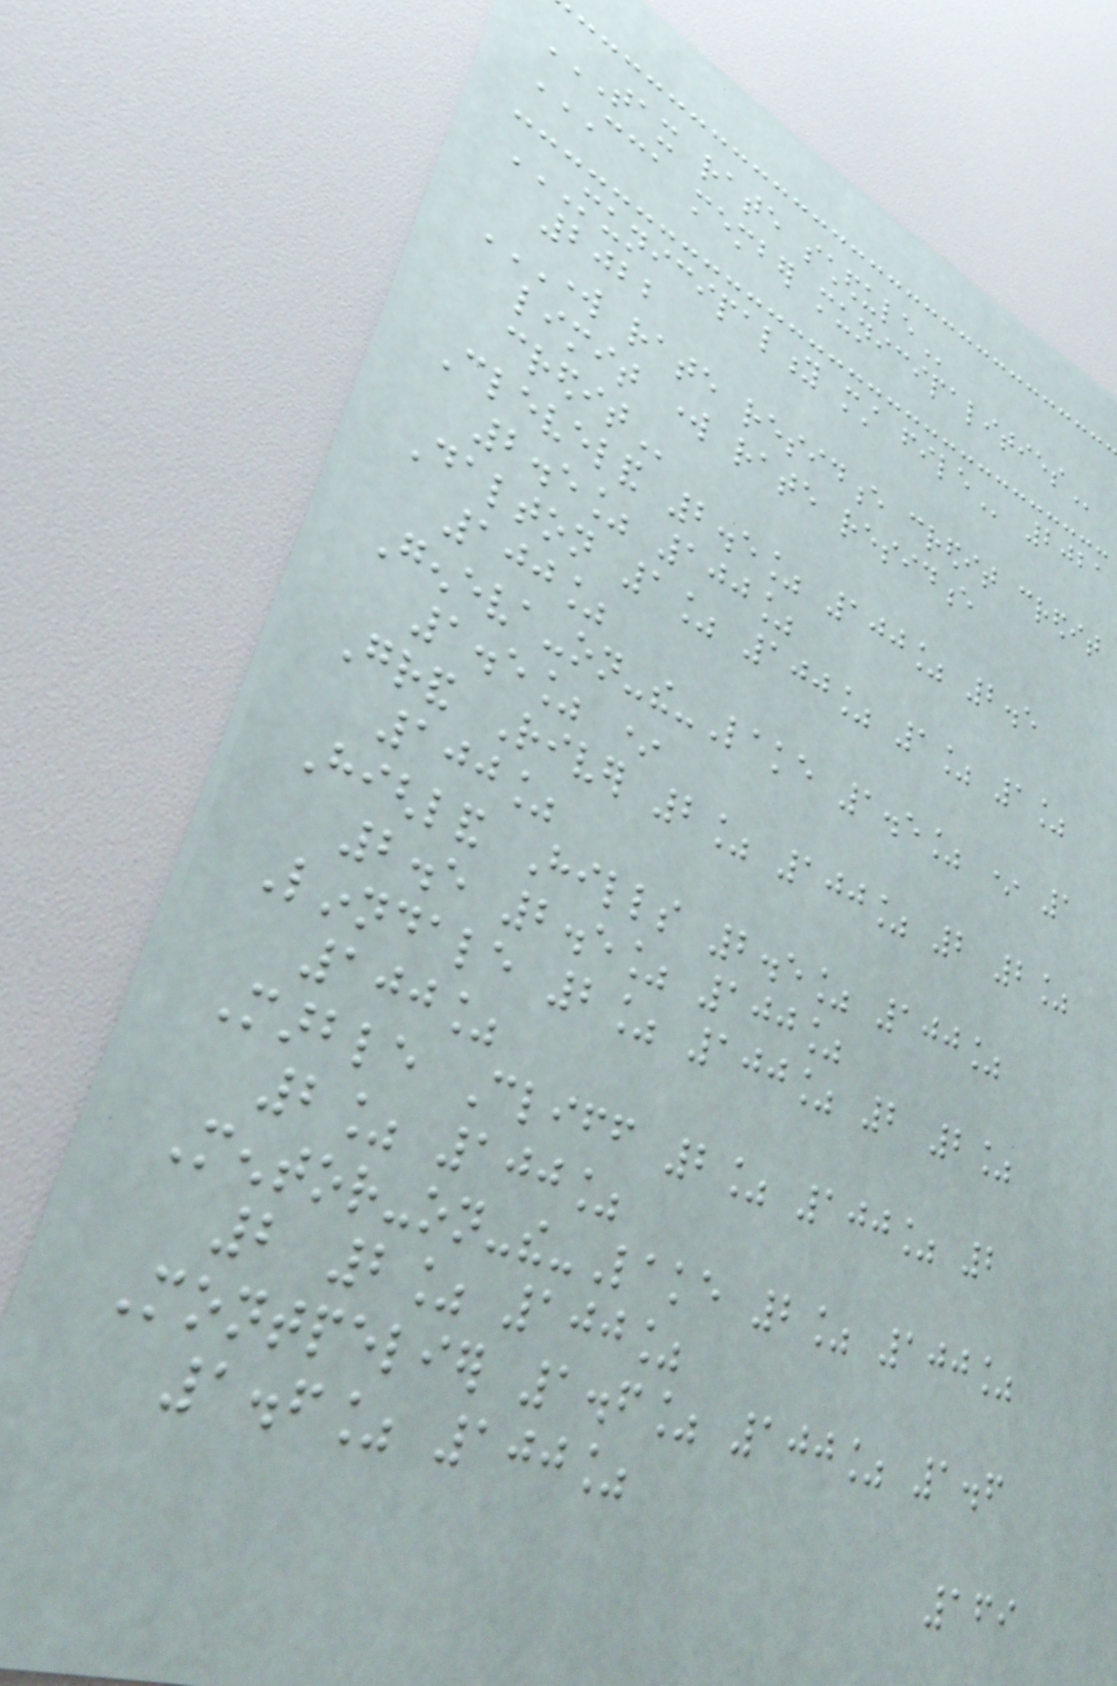TAX RATE SCHEDULE
CCA MEMBER MUNICIPALITIES
MUNICIPALITY MUST FILE 2021
2022
WORK RATE RESIDENCE CREDIT CREDIT
LIMIT WORK RATE RESIDENCE
CREDIT
Cleveland 2.5% 100% 2.5
2.5% 100%
Dalton 1% 100% 1% 1%
100%
Geneva-on-the-Lake 1.5% * 1
1.5% *
Grand River 2% 100% 2 2%
100%
Highland Hills 2.5% 100%
2.5 2.5% 100%
Linndale 2% 100% 2 2%
100%
Marble Cliff 2% 100% 2
2% 100%
Mentor-on-the-Lake 2% 100%
2 2% 100%
Montpelier 1.6% 100% 1.6
1.6% 100%
169
